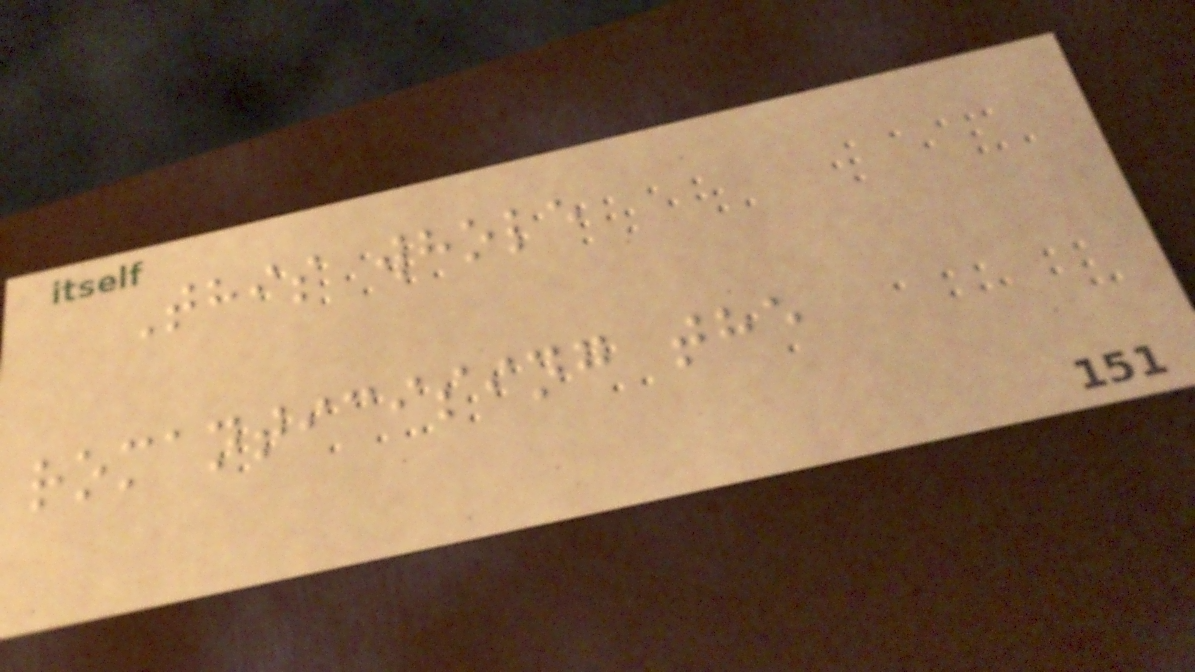This whole
romanticising the
